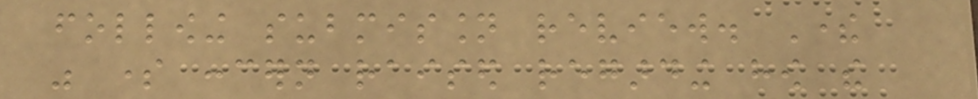following submission review. There
was some concern raised regarding how the
